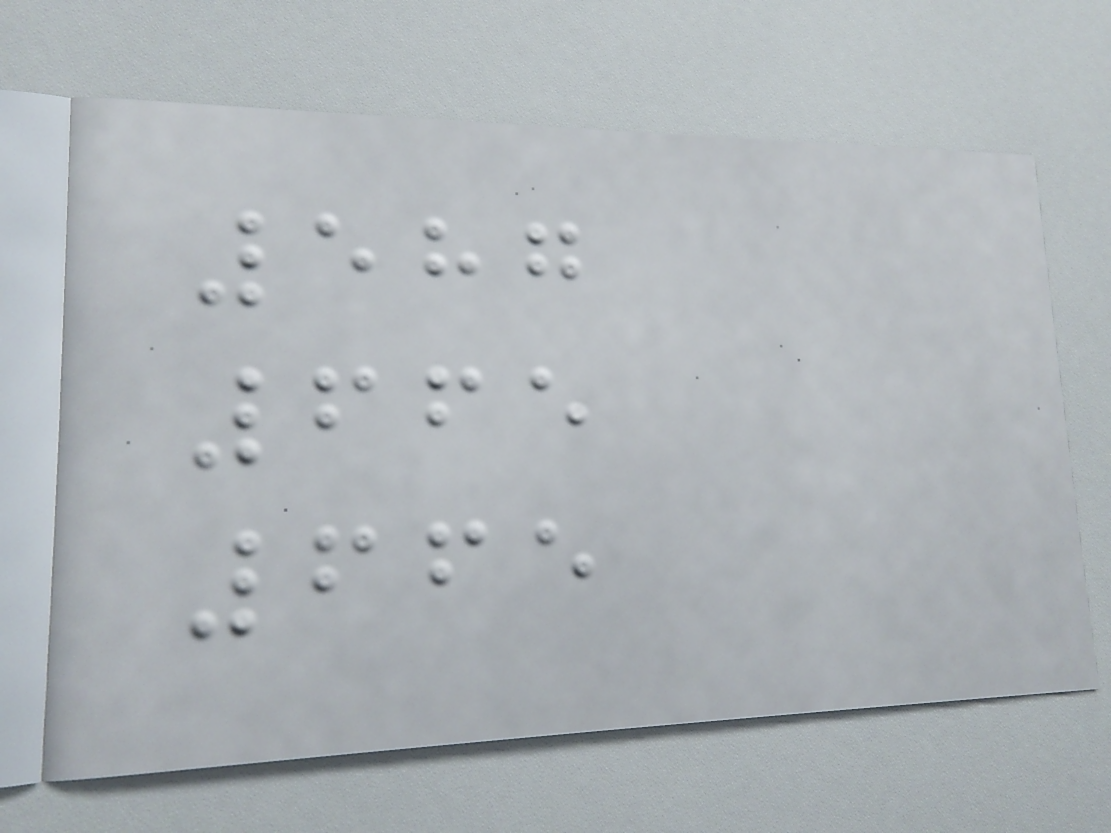587
665
665
